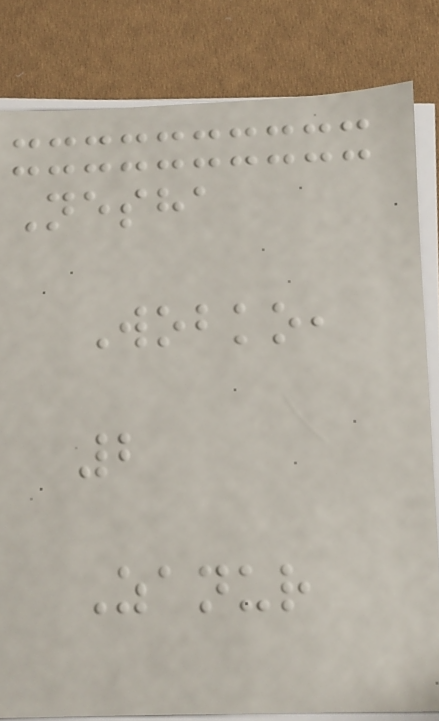Nesha
Wobko,
2
Zanur
